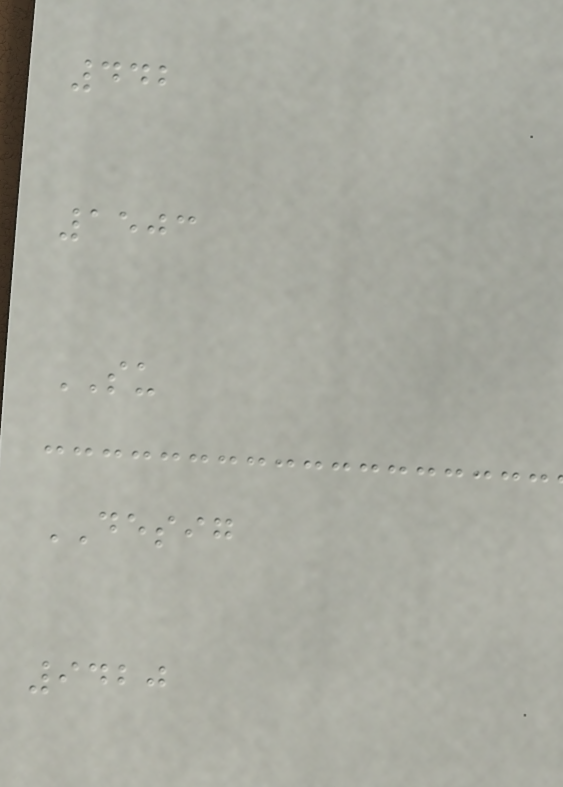442
1503
SU
DESIG
9420
